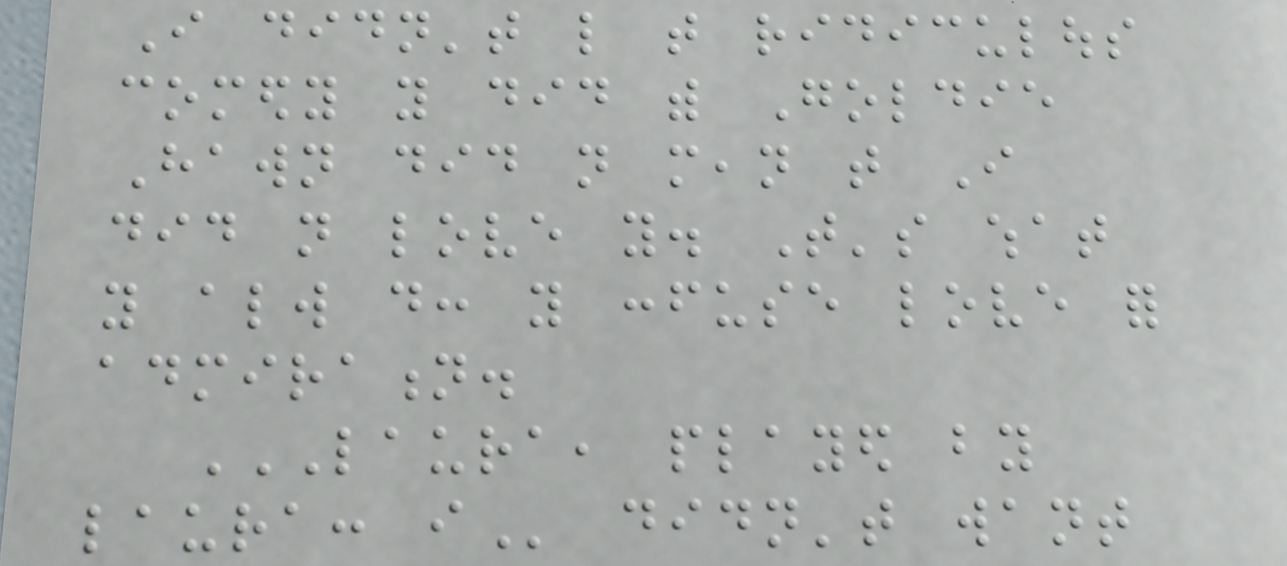I didn't like that ridiculous
comedy you did with Goldie
Hawn did not mean that I
did not love you. That's what
you always do: you confuse love for
admiration.
LAURA, PLAYED BY
LAURA: I didn't want
